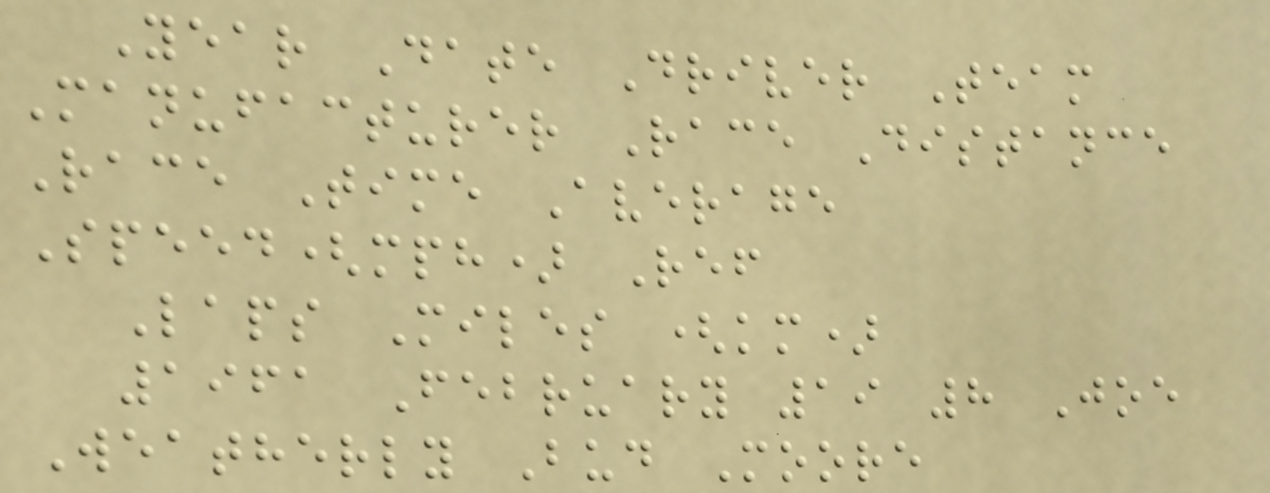Year Date Driver Team
Manufacturer Race Distance
Race Time Average
Speed(mph) Ref
Laps Miles (km)
1961 February 19 8 Joe
Weatherly Bud Moore
